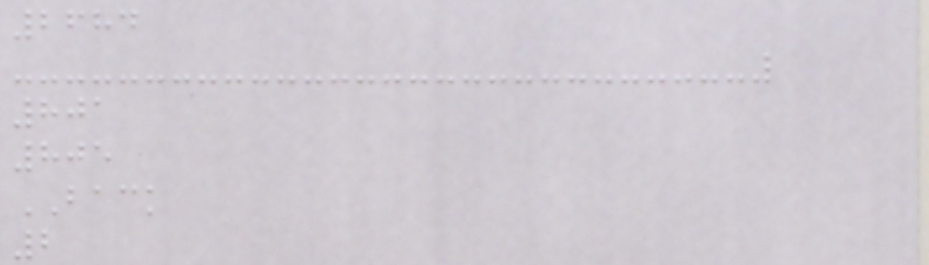2684
801
805
BACK
2
